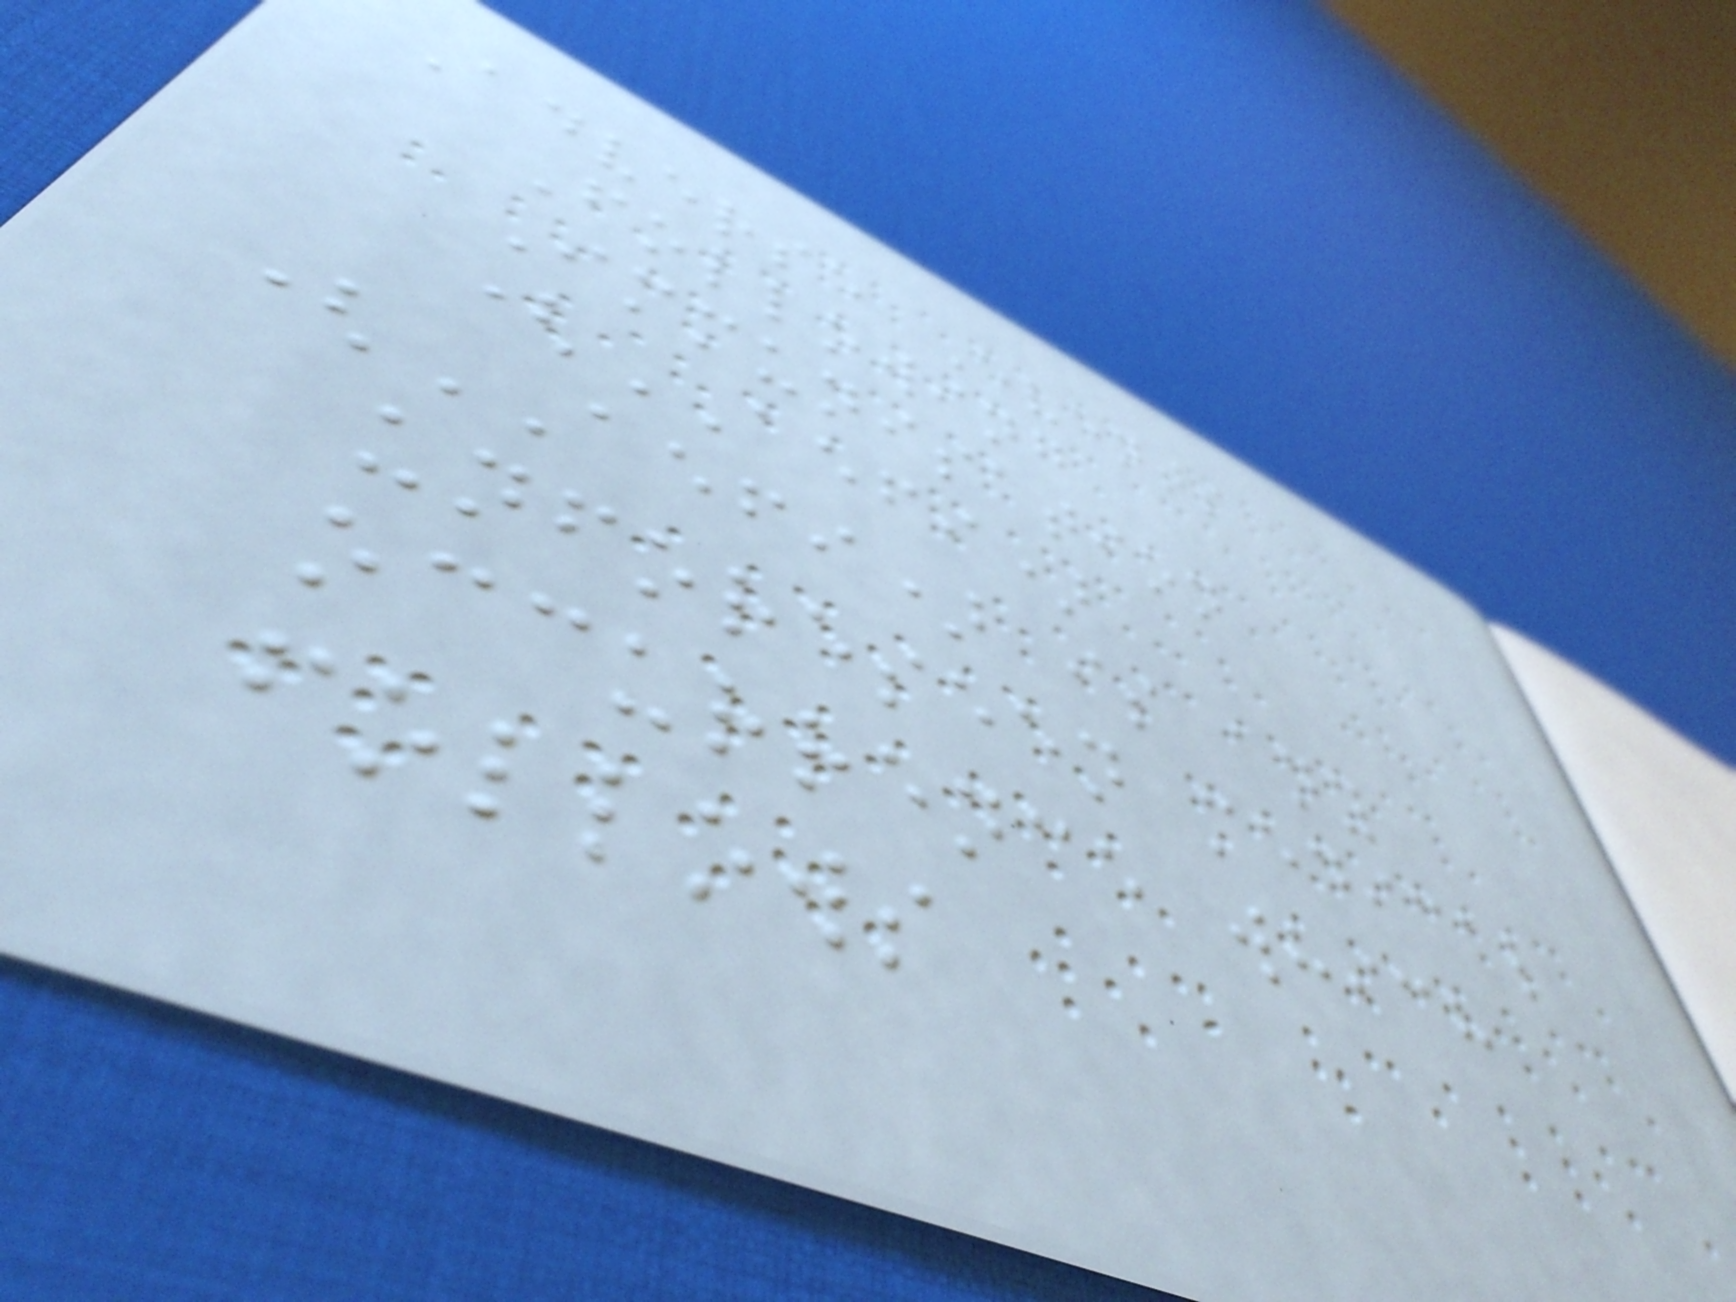Adverse Events
Following
Immunisation
(AEFI)
(AEFI) is any
unforeseen medical
occurrence which
follows
